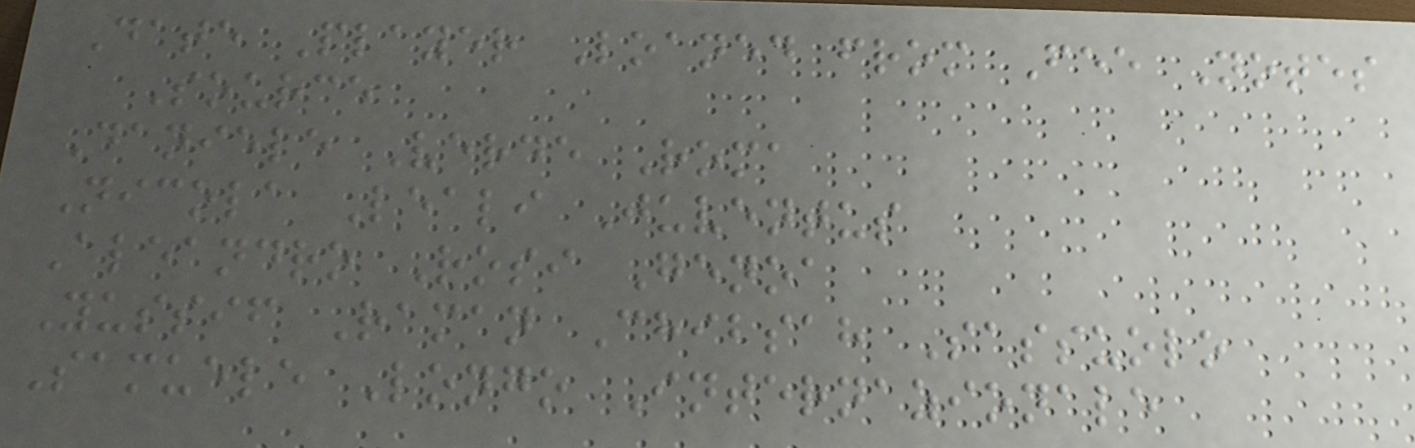Date Player Loaned from Fee Notes
Source
Daniele Verde Roma
Nicola Leali Juventus
Aleandro Rosi Genoa
Yussif Raman Chibsah Sassuolo
Samuele Longo Internazionale
